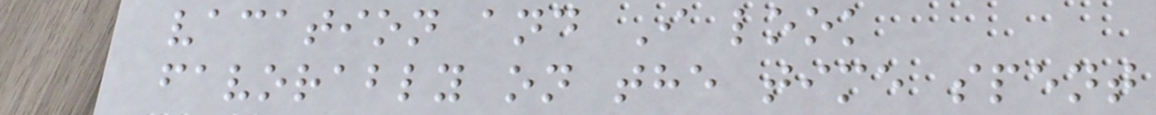vacation and I look
favorably on the time spent
